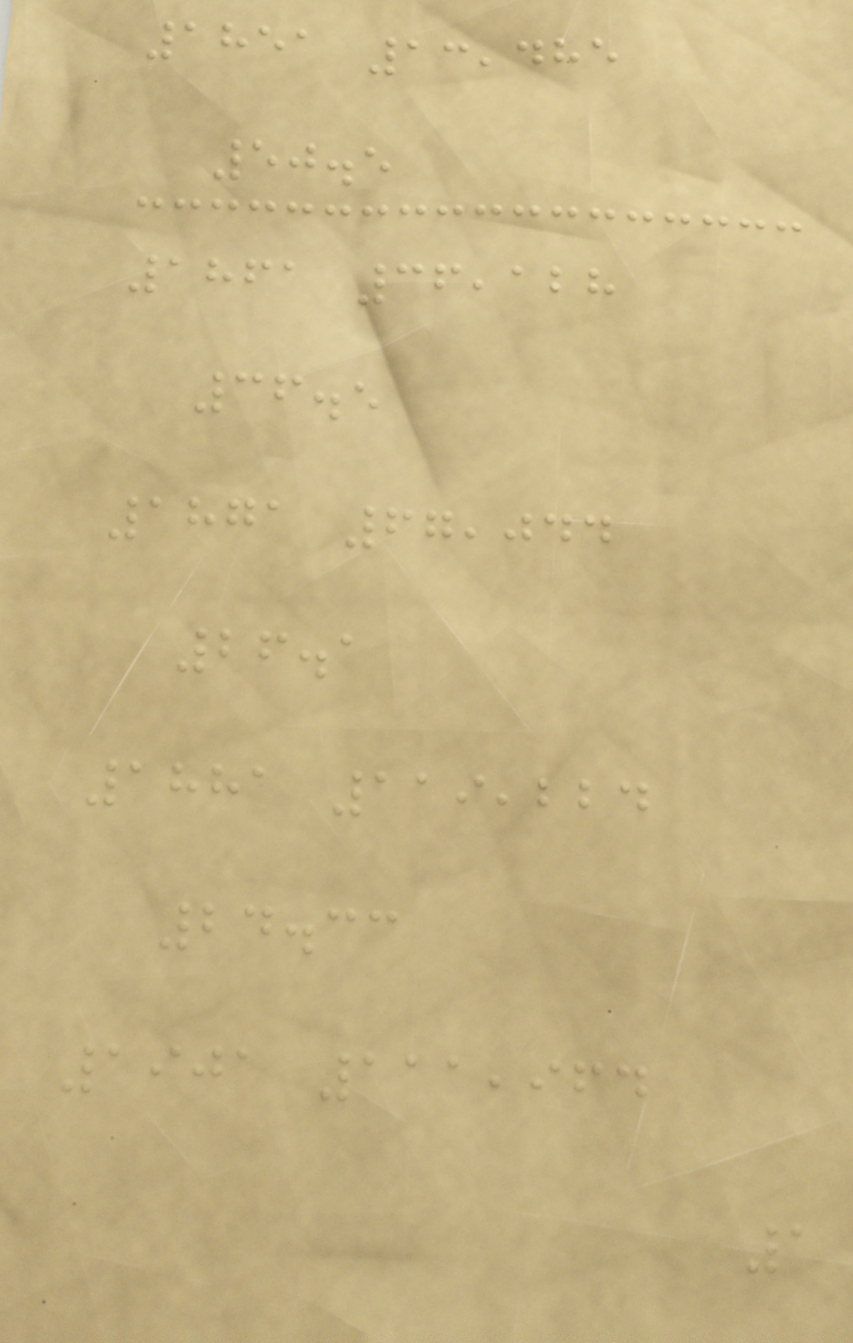1851 13,485
50.5
1861 36,128
36.5
1871 67,044
26.1
1881 119,224
24.33
1901 111,964
1
